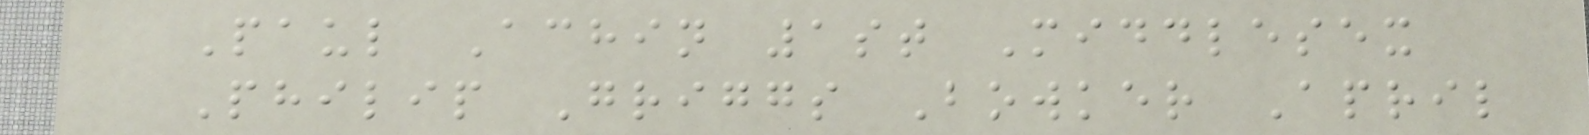Paul Achin 1st Middlesex
Philip Griggs Bowker April
